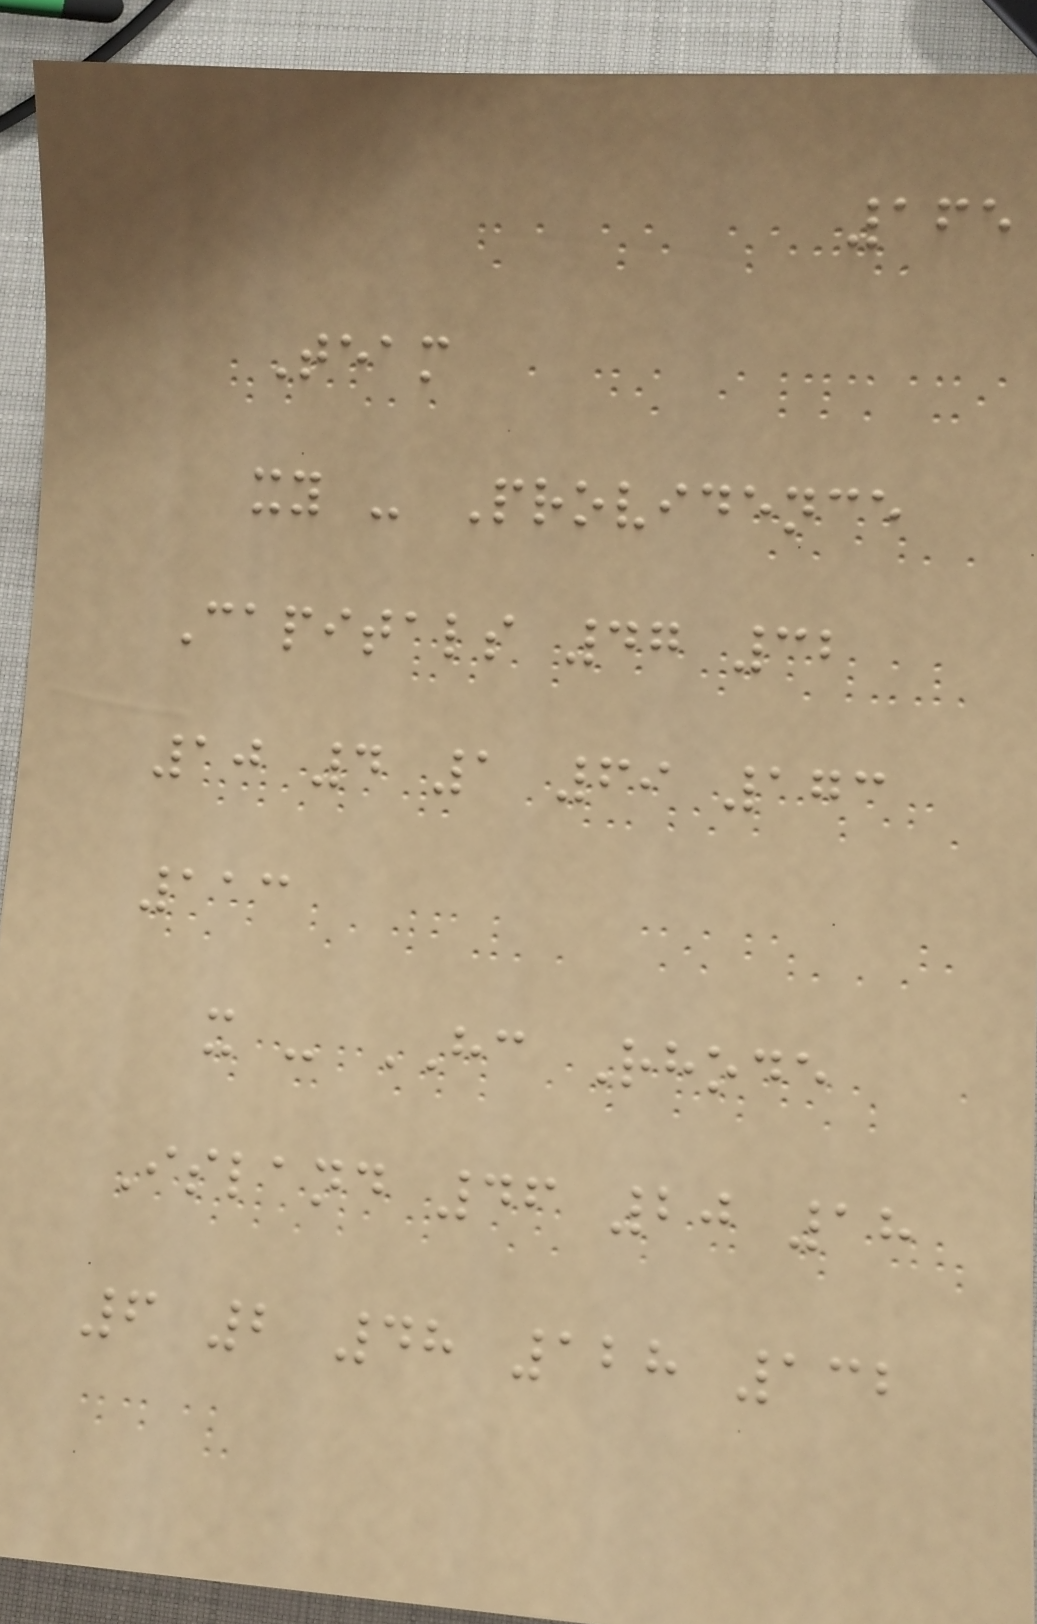165
Team
xy - Providence
Capitals 47 32
10 4 1 69 173
113
x - HC Rhode
Island 46 20 18
6 2 48 128 132
